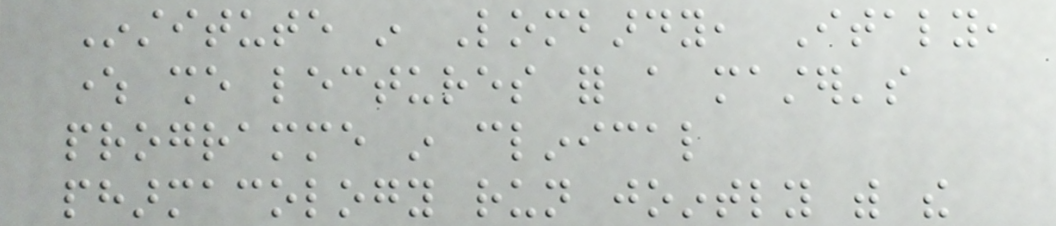Institute in Lombardy, Italy,
where she lectures for a master's
programme in clinical
pharmacology run jointly with the
